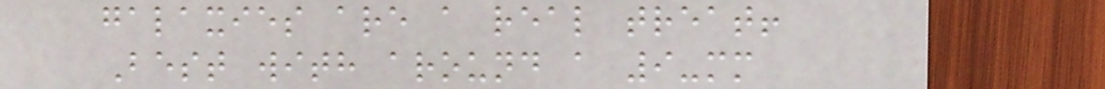galaxies are a real treat!
Best with around a 9-mm
